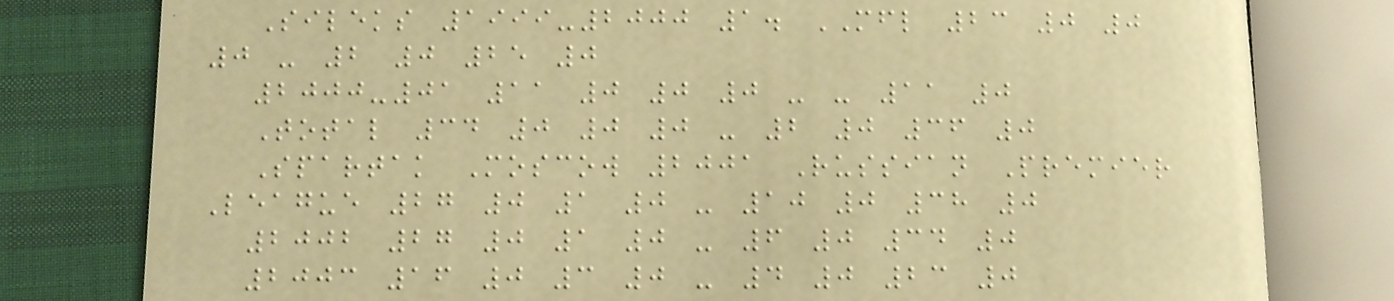Sileks 1999-2000 1. MFL 23 0 0
0 - 2 0 25 0
2000-01 11 0 0 0 - - 11 0
Total 34 0 0 0 - 2 0 36 0
Spartak Moscow 2001 Russian Premier
League 27 0 1 0 - 10 0 38 0
2002 27 0 1 0 - 6 0 34 0
2003 16 0 3 0 - 4 0 23 0
